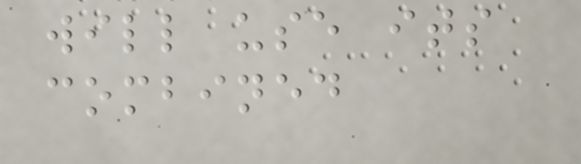will use its
combined
